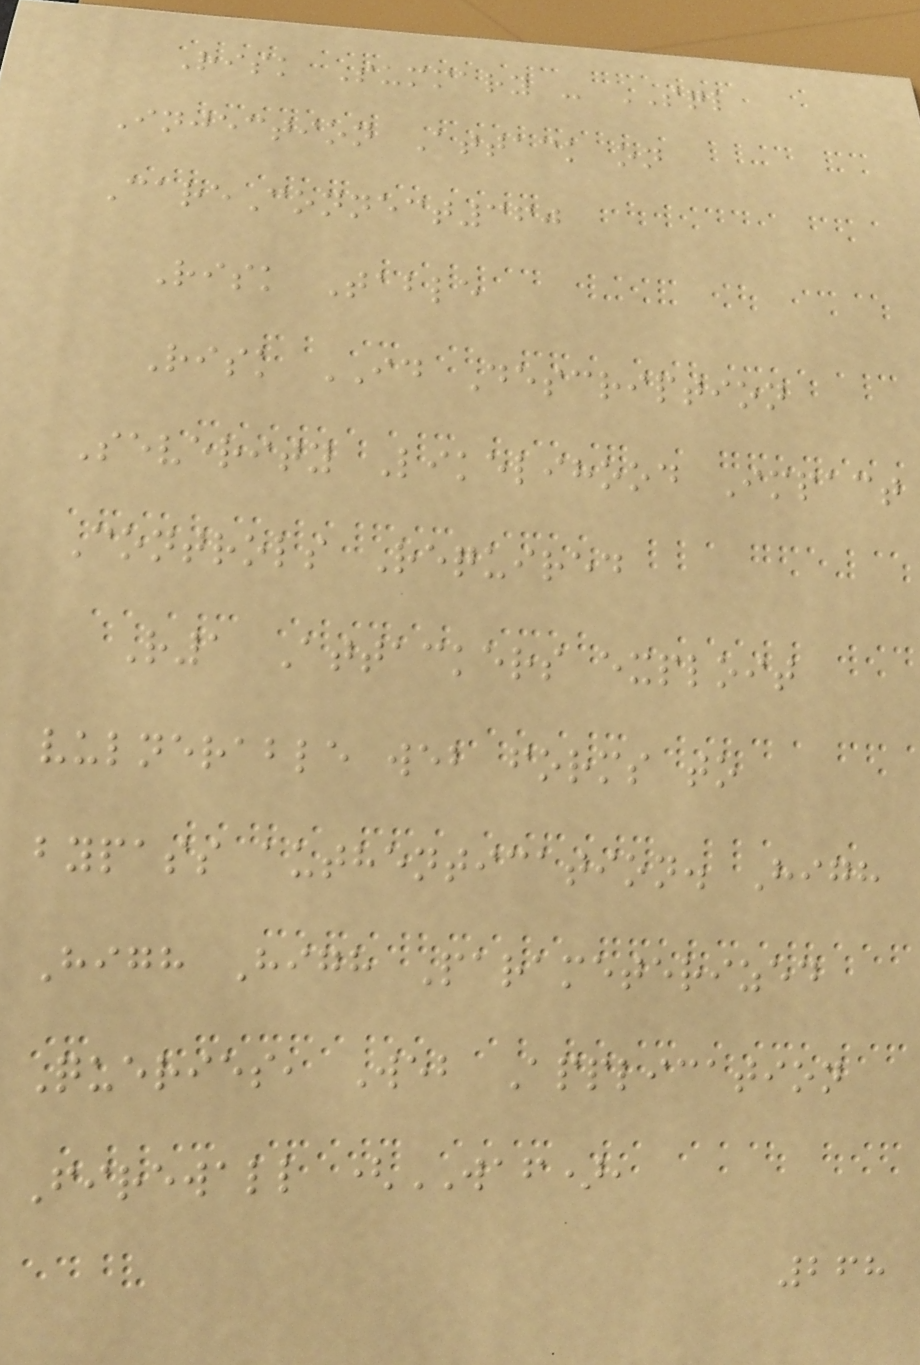Risk Summary - SQL
Injection Attack on
CareConnect360
Risk Table
Risk ID Description
Severity Likelihood Impact
Controls Required
R1 Attackers exploit
vulnerable web forms to
bypass authentication. High
High High Parameterized
Queries, Web Application
Firewall (WAF),
268
